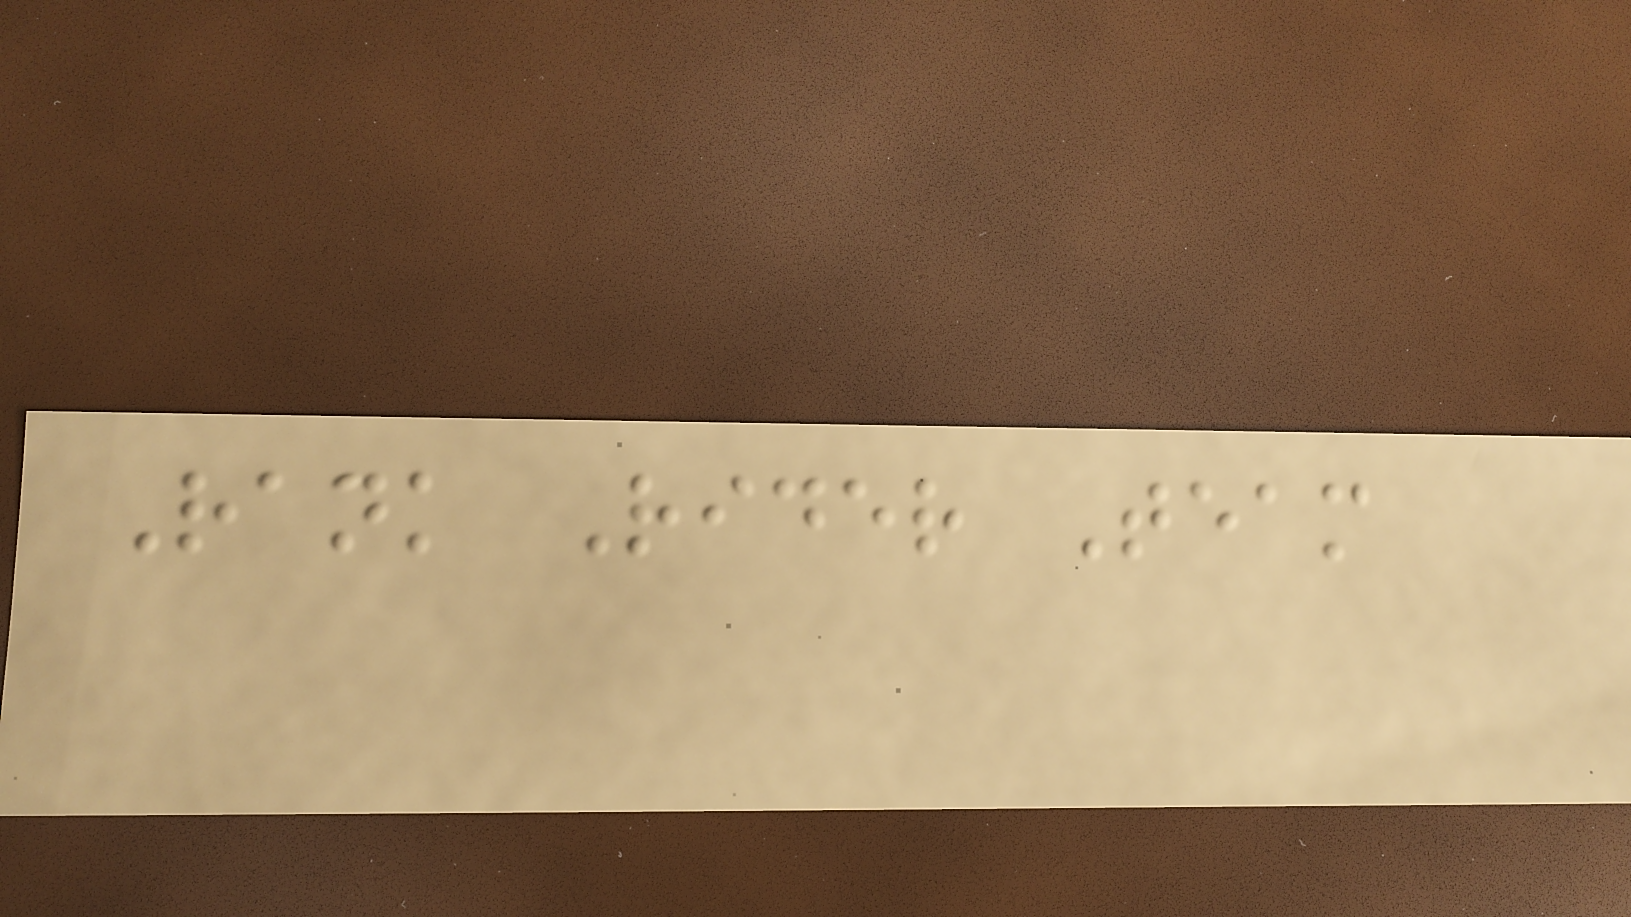Rank Rider Team
